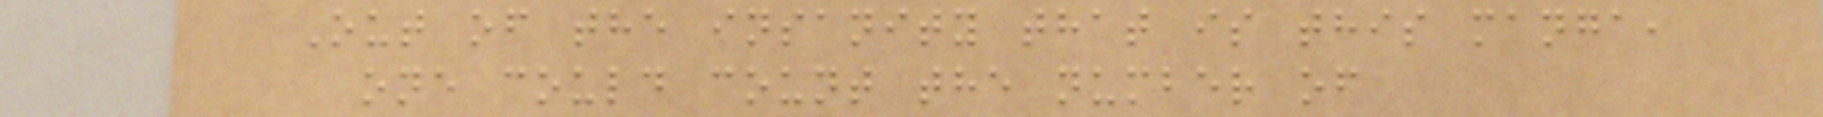Out of the insanity that is this manga,
one could count the number of
